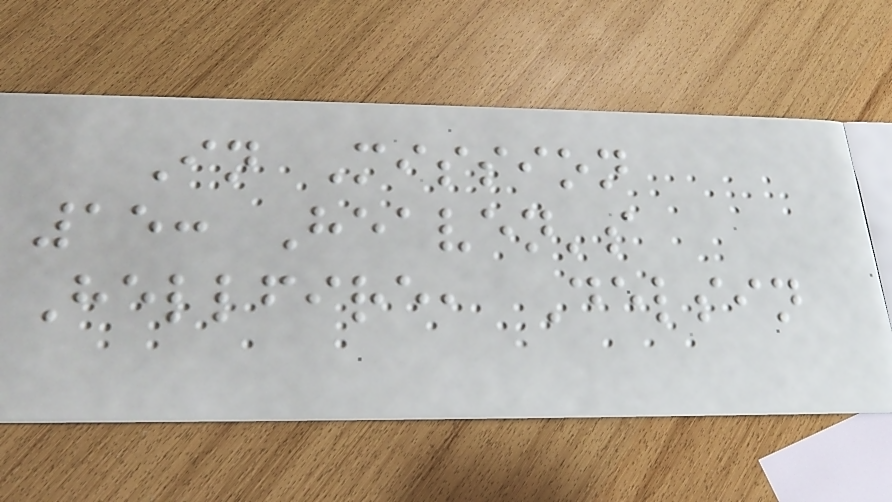In Mission
15: Heaven's
Hellfire, Delsin
